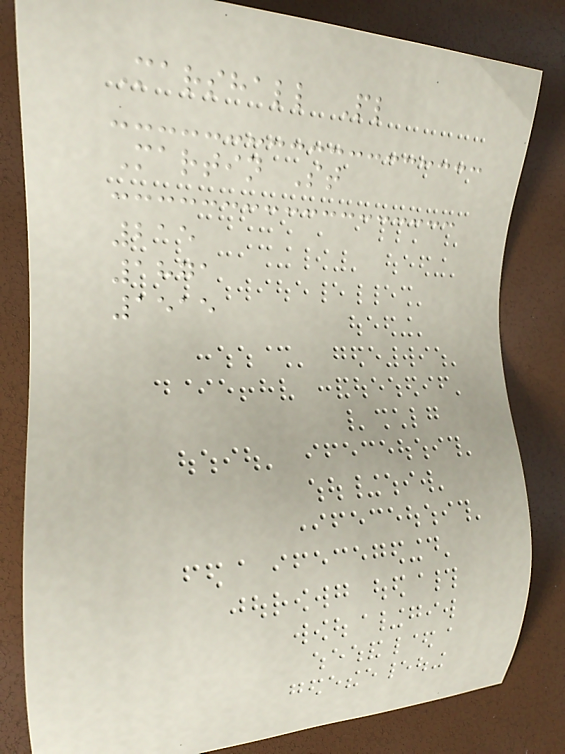Marshall Pl
Martin St
215
1871
1515
